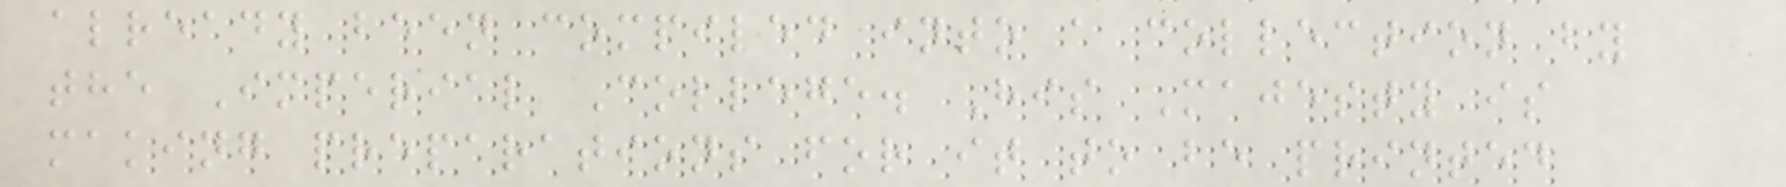already been compiled into a collection by
the Imperial College. His Majesty is
making preparations for it to be printed
